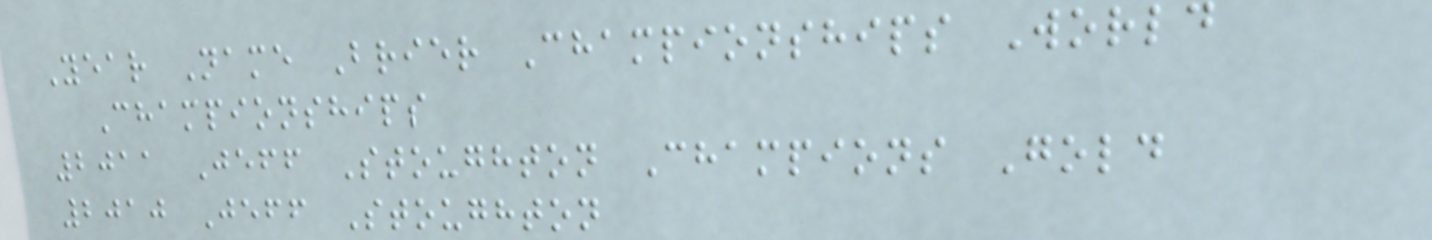Year Name Brier Championships World
Championships
2011 Jeff Stoughton Champions Gold
2010 Jeff Stoughton
